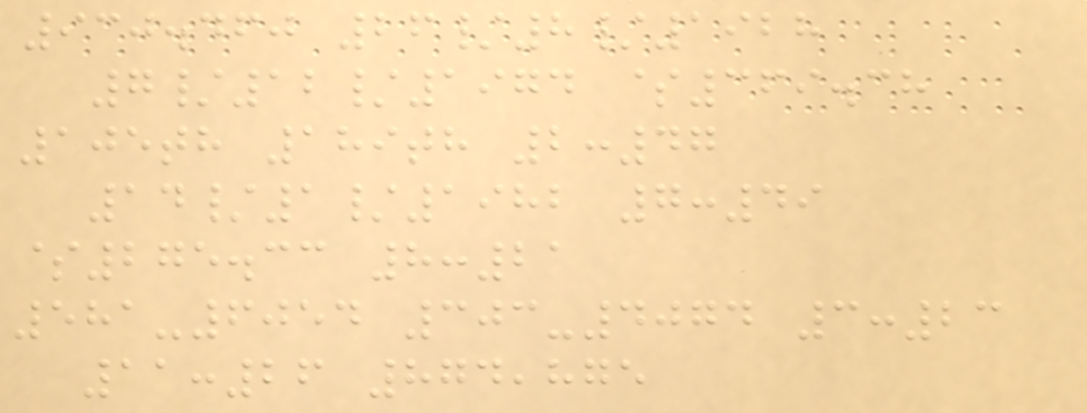930.460 26/8/1928
7/12/1974 $369.38
105th 189th 2:47
14/1/1982 7:49
$275.33 8:21
581-6054 303-4074 3:23
11:26 874,875
